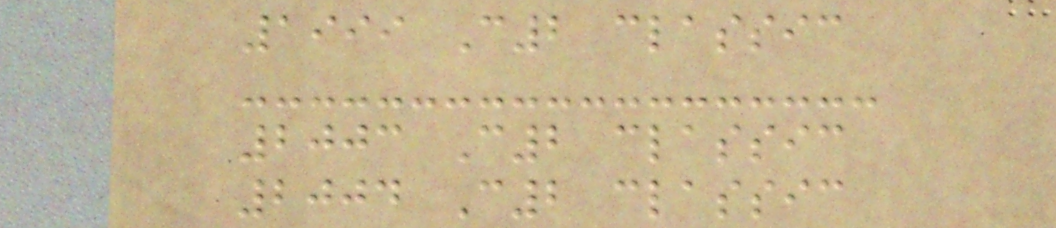1999 C2 classic
2003 C2 classic
2004 C2 classic
